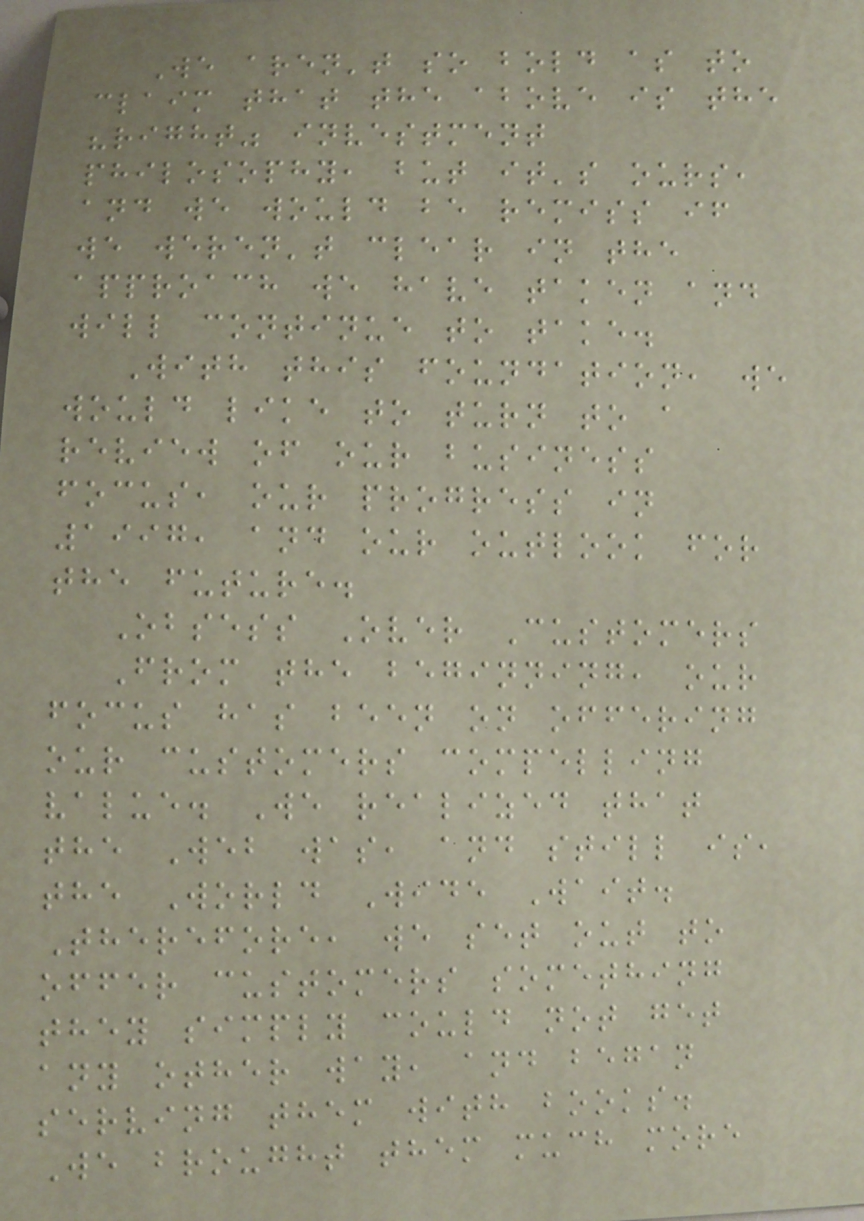We aren't so bold as to
claim that the above is the
"right" investment
philosophy, but it's ours,
and we would be remiss if
we weren't clear in the
approach we have taken and
will continue to take.
With this foundation, we
would like to turn to a
review of our business
focus, our progress in
1997, and our outlook for
the future.
Obsess Over Customers
From the beginning, our
focus has been on offering
our customers compelling
value. We realized that
the Web was, and still is,
the World Wide Wait.
Therefore, we set out to
offer customers something
they simply could not get
any other way, and began
serving them with books.
We brought them much more
